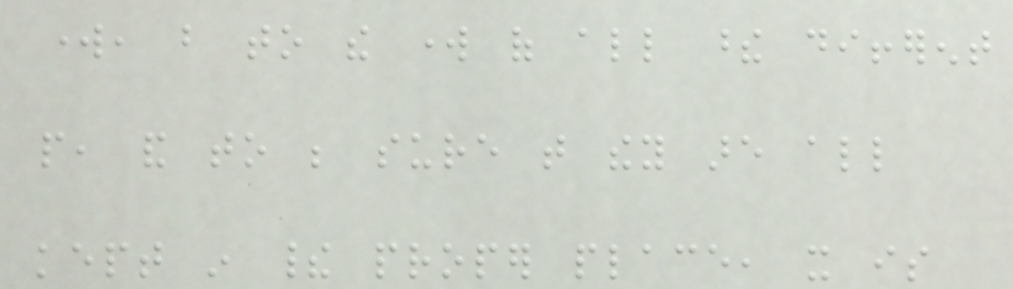work, but to the work of all these different
people, and to be sure that they are all
kept in their proper place, it is
